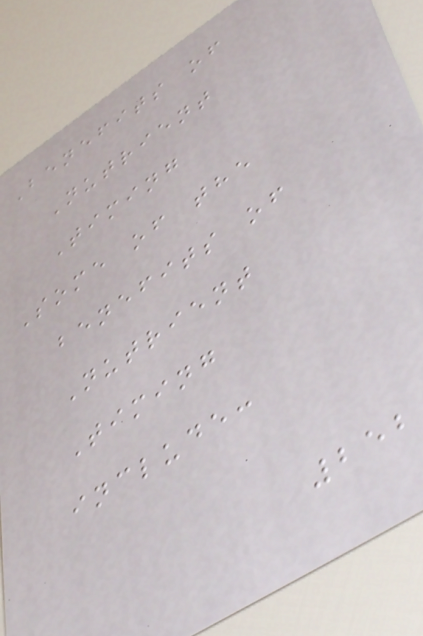Benefits of
Nutrient
Timing
Some of the
benefits of
Nutrient
Timing
include:
252
